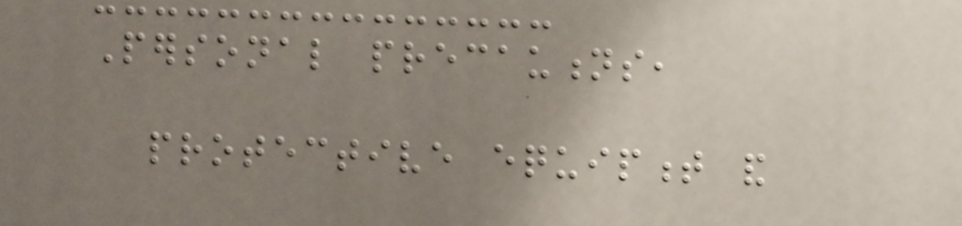Personal precautions,
protective equipment and
